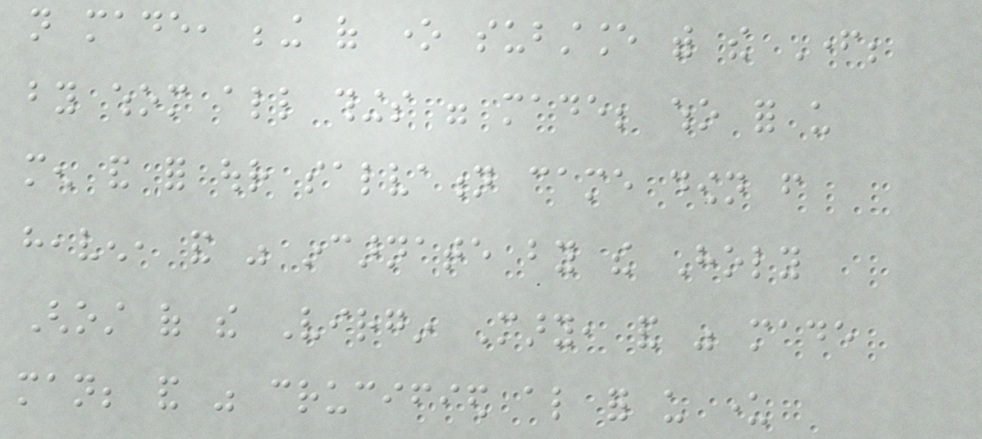not made, being of one substance with the Father;
by whom all things were made; who for us
men and for our salvation came down from
heaven, and was incarnate by the Holy
Ghost of the Virgin Mary, and was made
man; and was crucified also for us under
